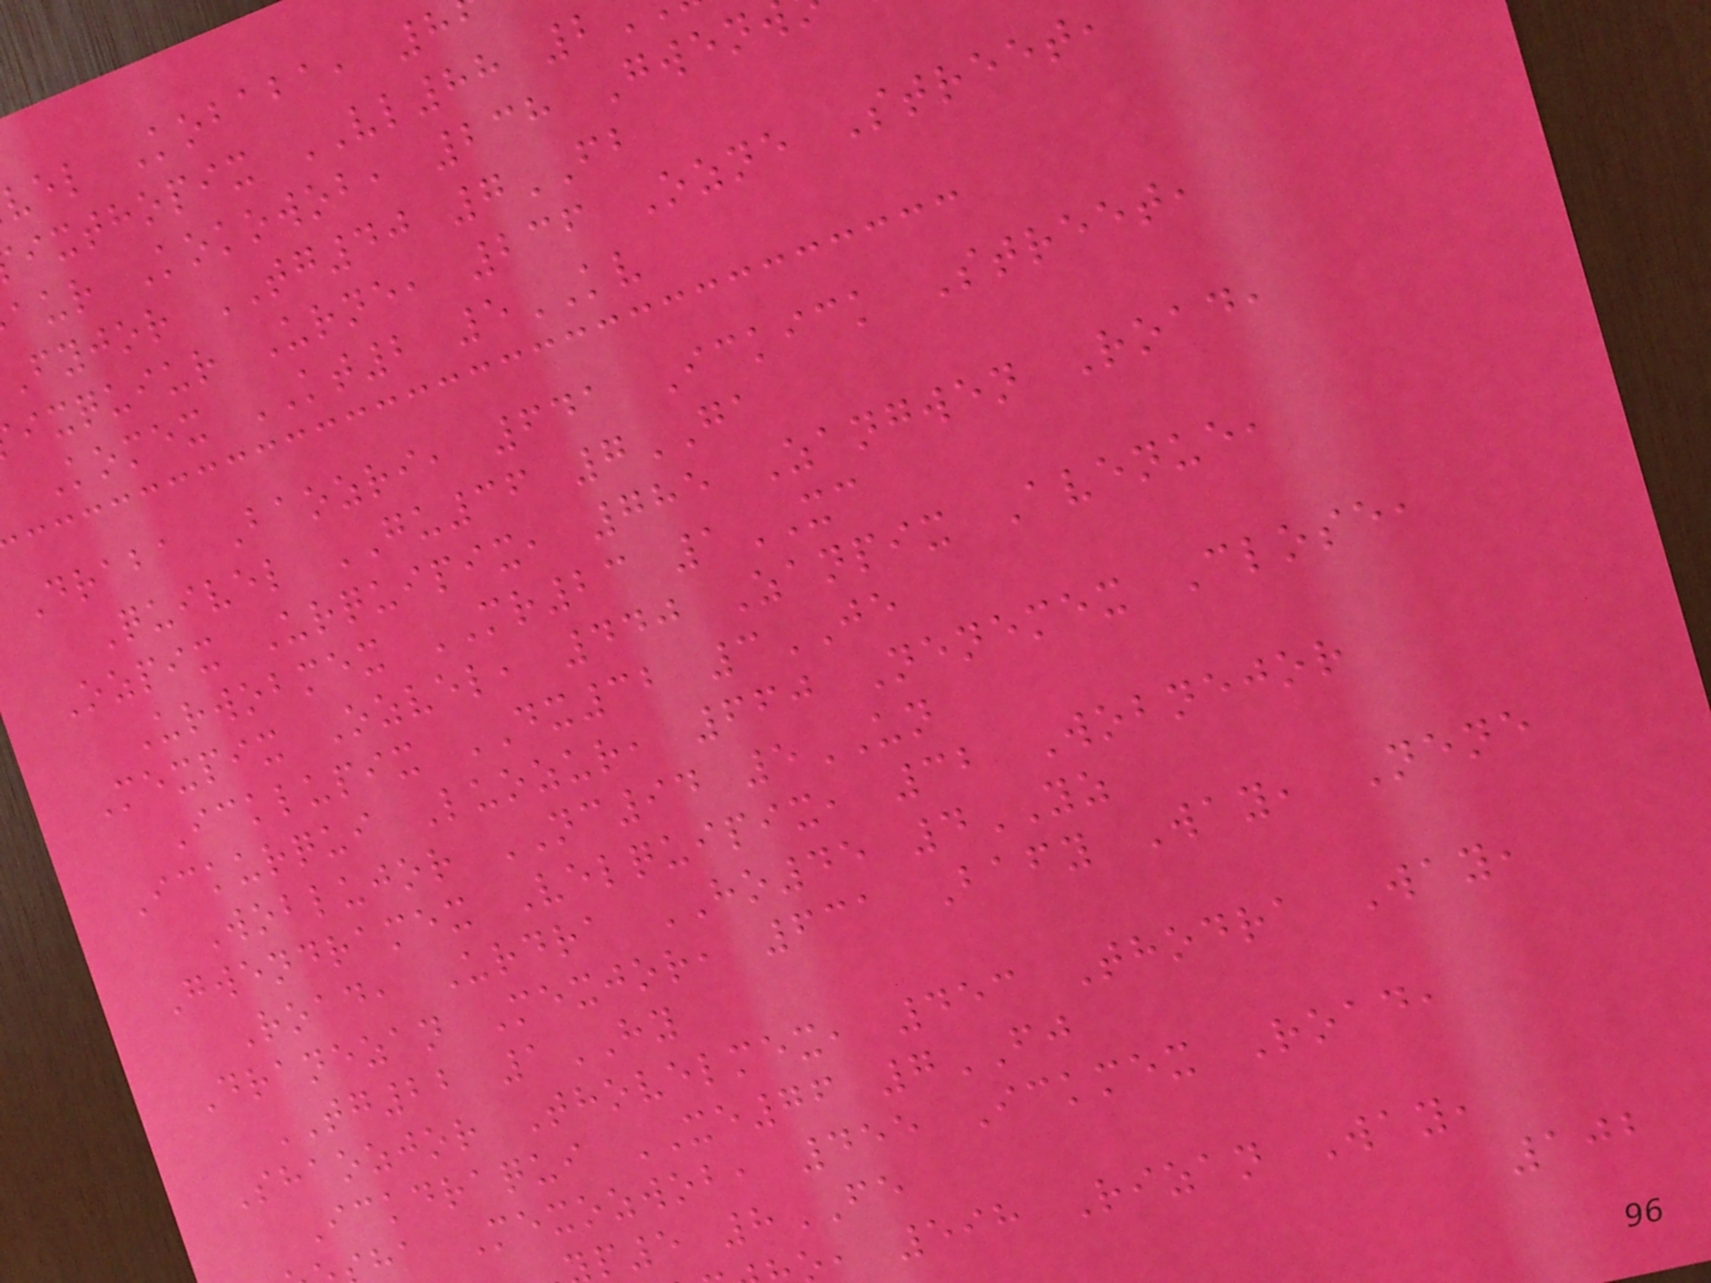vel Kobaba, 8
ixthopix VL88 2
aur Kokowob, 238 Gwen
fyjor TG40 7FB
ixquiur Urne, 236 Ozne Street,
Komex KT2 5KV
Draba Baozri, 641 Ickick Street,
Quivel GU36 7GA
Ozpix Urquipix, 785 Zangwen Road,
Urwobmex MR23 1XC
Mexpix Ozvel, 440 Zanpix Avenue,
Icklupix DX32 3JE
Ickurqui Luozur, 660 Nenemex Close,
Woblujor NC94 5UN
Gwendramex Velquipix, 32 Wobnejor
Road, Urdra HO45 4YZ
Dranezan Mexjor, 631 Bafy Way, Nene
TG22 1HY
Shaozjor Thovelmex, 453 Thodra Way,
Ickdraqui XE76 7FJ
ha Mexozwob, 455 Ickmex Road,
p5 8FE
, 598 Rizan Way,
102
